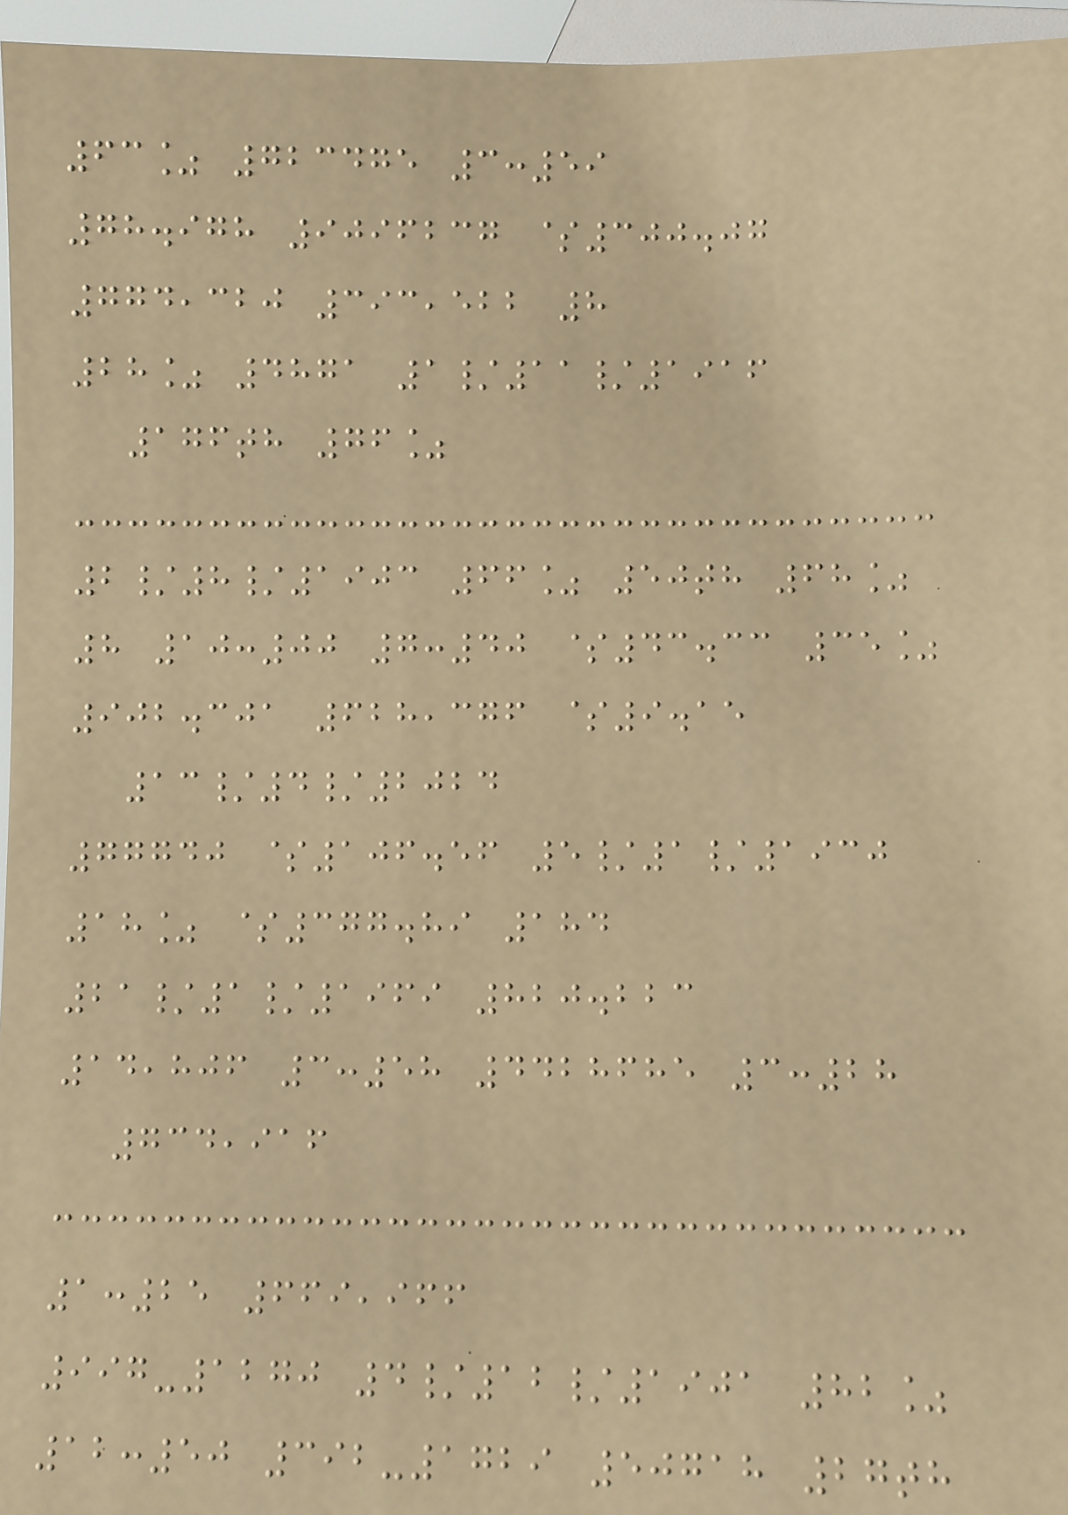63% 723475 3:59
78.978 9096237 $300.07
774,320 393,522 8
28% 4871 1/11/1916
176th 76%
2/8/1903 66% 50th 68%
8 10:00 7:40 $43.33 35%
902.301 628,376 $9.15
13/4/2024
77740 $106.56 5/1/1930
18% $377.89 184
21/1/1969 820.223
14,806 3:58 4428685 3:28
734,916
1:25 669,966
997-1270 4/12/1901 82%
12:50 392-1729 50718 27th
